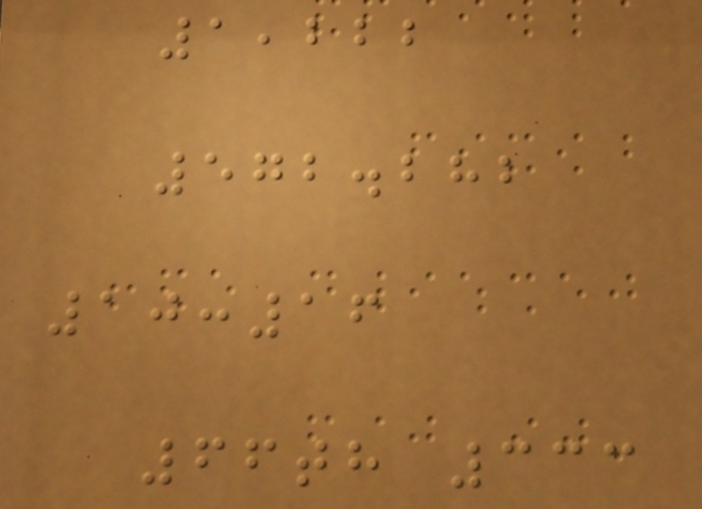1,222
572.282
10:16
66th 333
